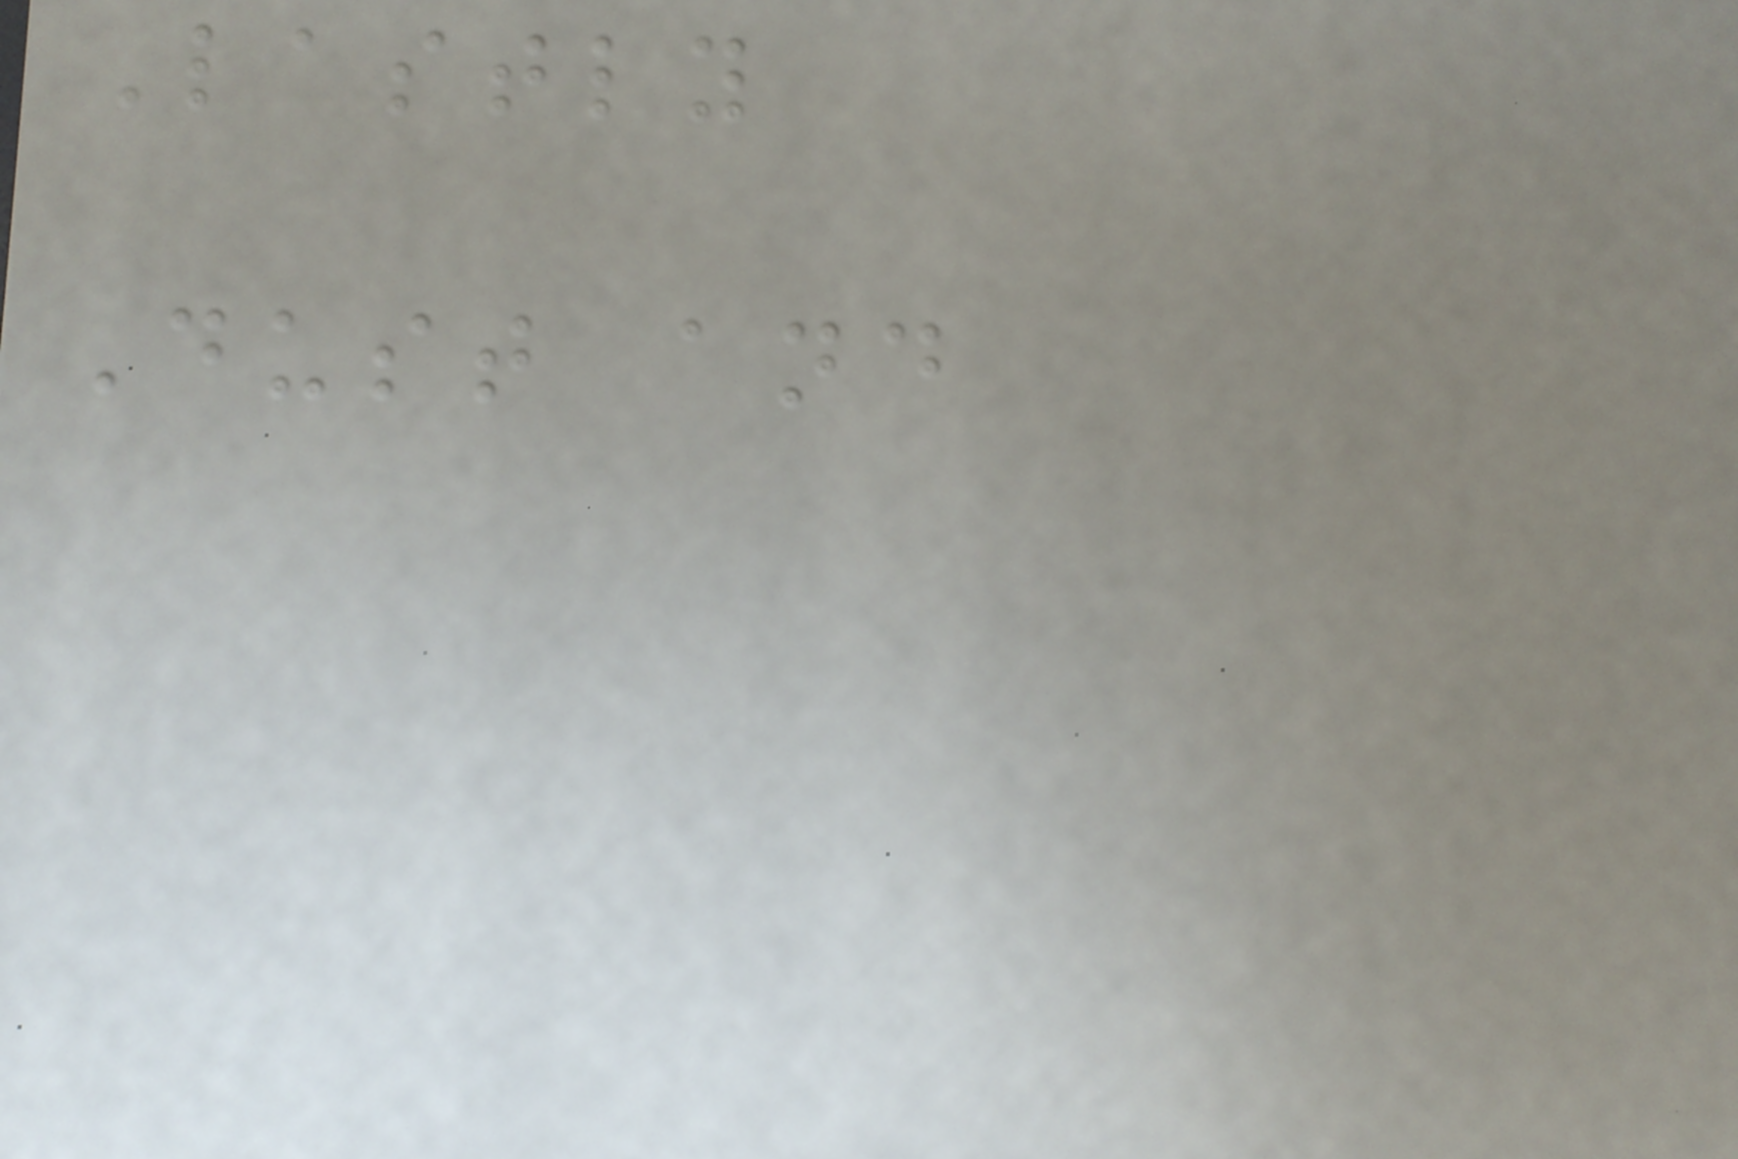Lastly
Dust and
